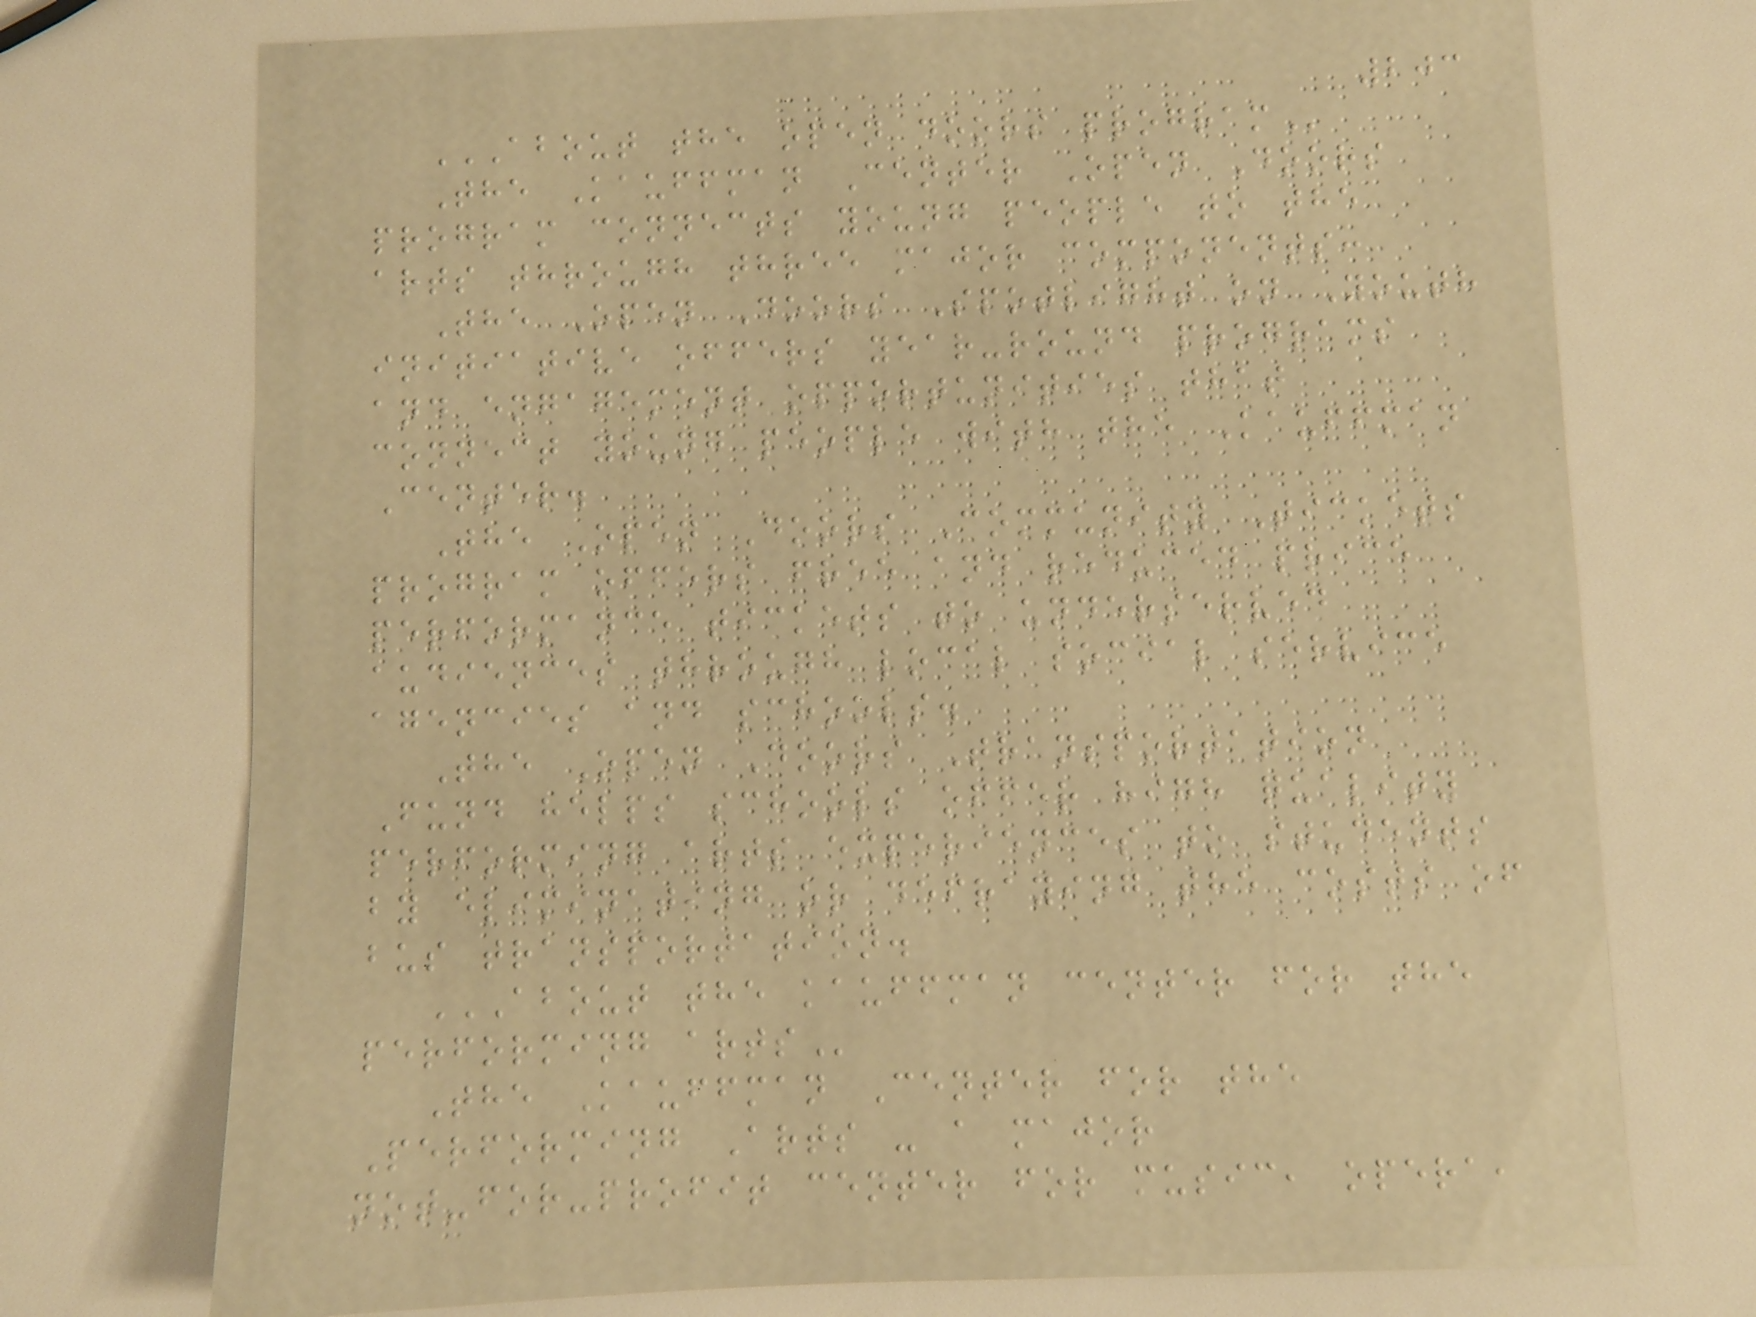203
ABOUT THE OPEN DOORS PROGRAM
The Kauffman Center Open Doors
program connects young people to the
arts through three major components:
The Open Doors Spotlight on Youth
initiative offers year-round programs
and engagement opportunities that
connect young people with the Kauffman
Center.
The Open Doors Community Tickets
program offers free and reduced price
performance tickets to underserved
audiences through local social service
agencies and schools.
The Open Doors Transportation
Fund helps schools offer high quality
performing arts experiences to students
by eliminating or defraying the costs of
bus transportation.
ABOUT THE KAUFFMAN CENTER FOR THE
PERFORMING ARTS
The Kauffman Center for the
Performing Arts - a major
not-for-profit center for music, opera,
